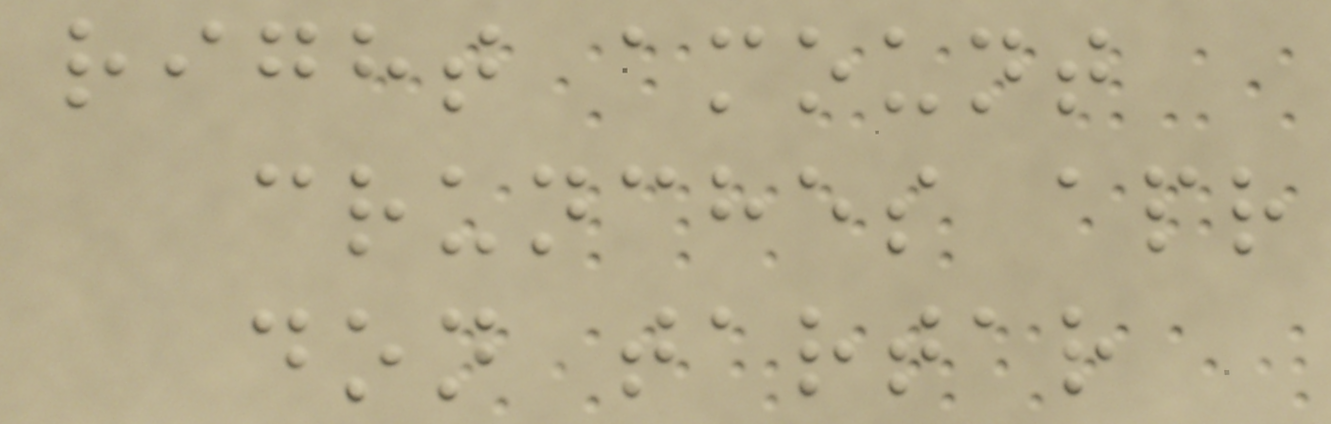right amount
crunches apr
don tartar
